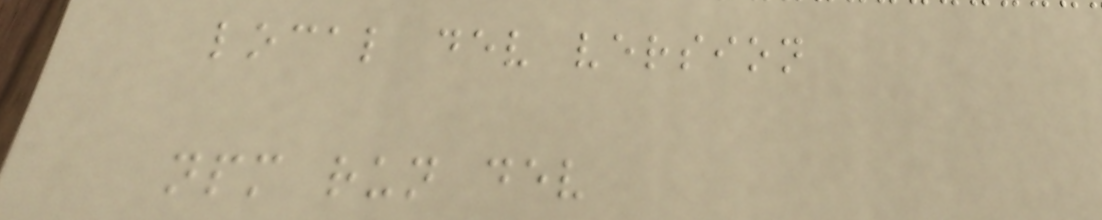local dev version
npm run dev
